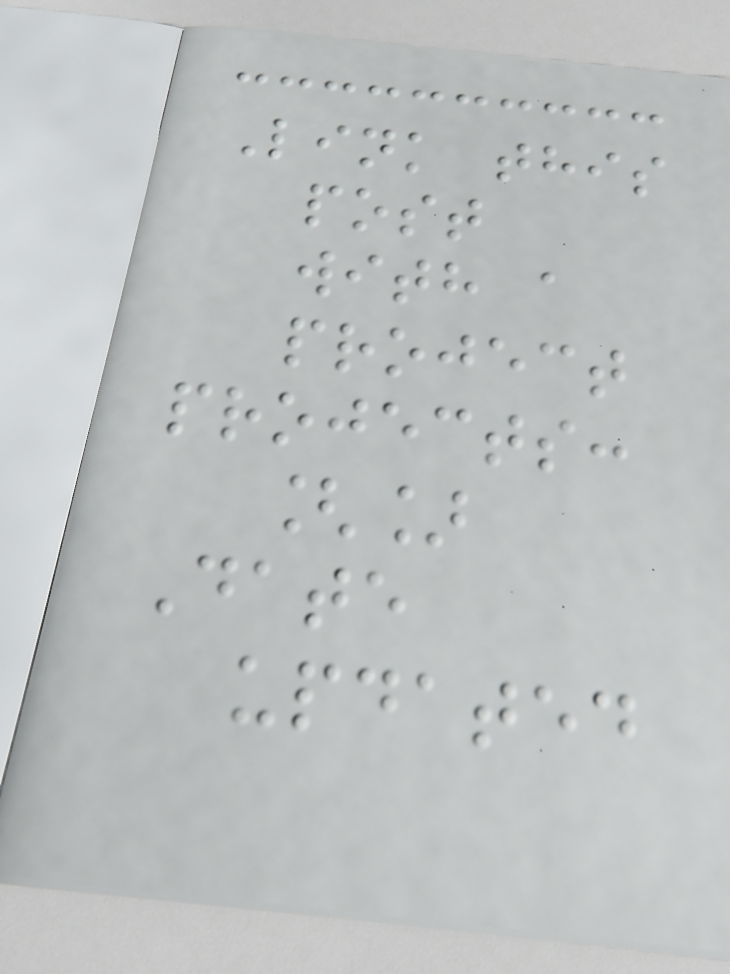Link this
post
with a
project
projects:
[]
Date
updated
